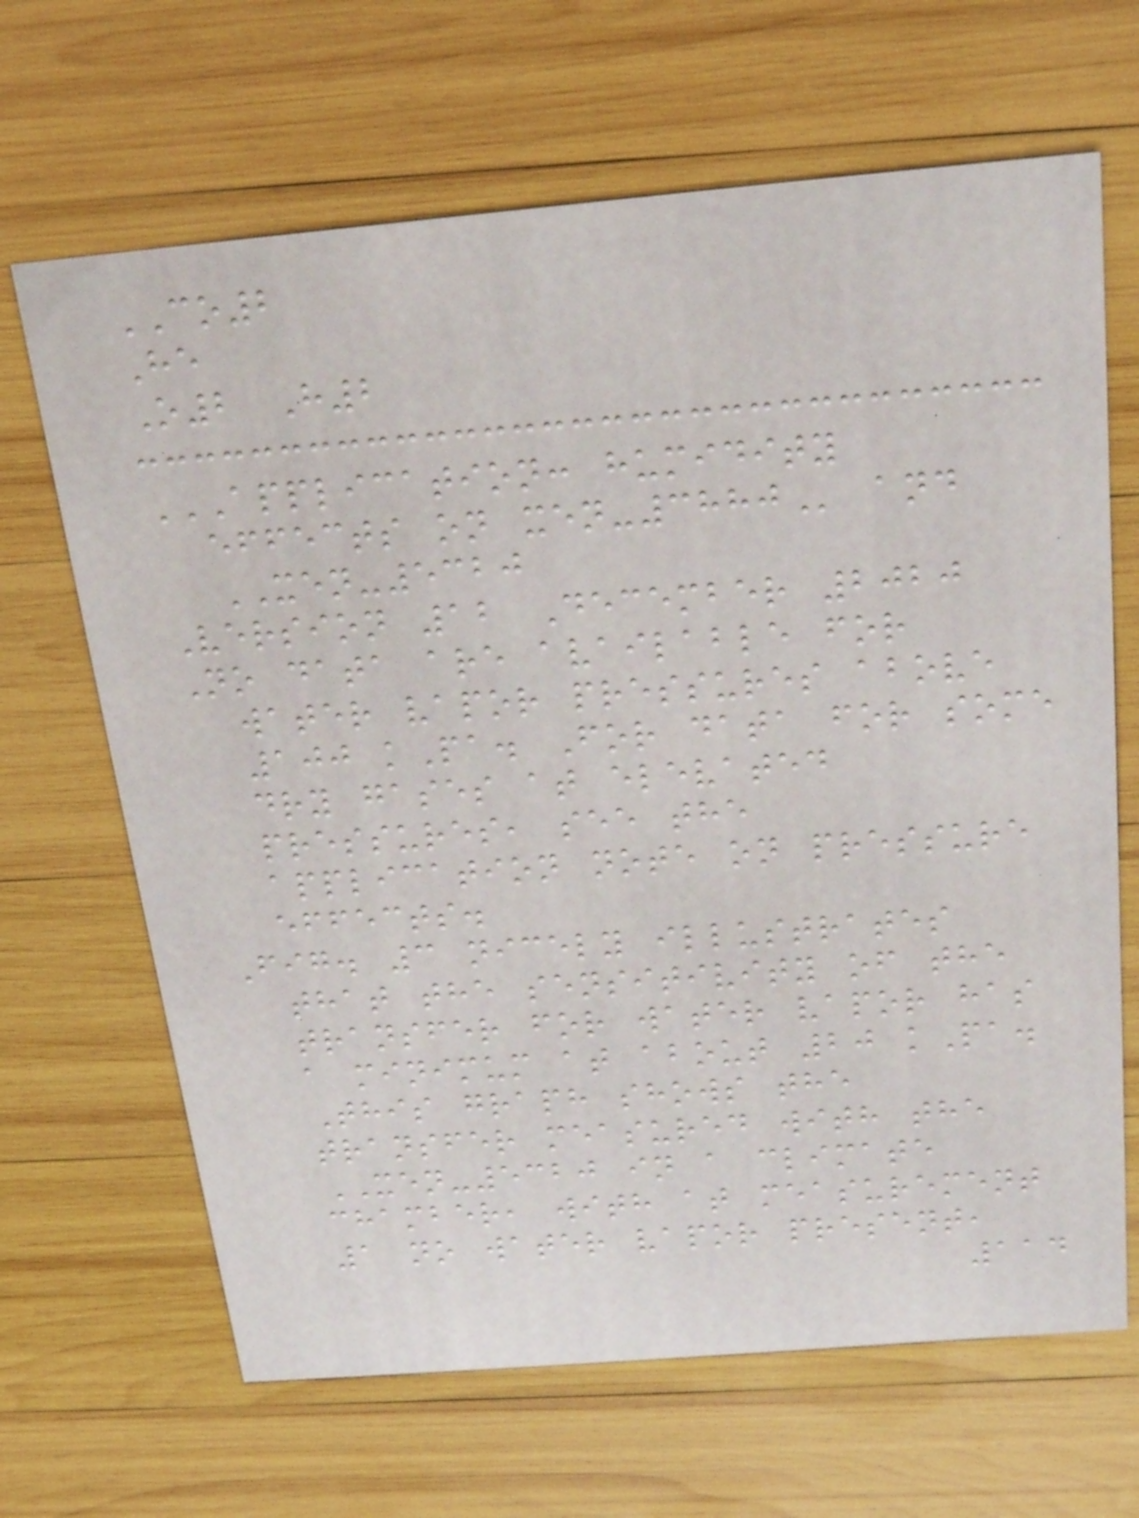CO2
He
O2 H2
APPLICATION: HUMIDITY
EFFECTS ON XEN-3880 and
XEN-5320
Version 12 December 2020
No data are available for
water vapor pressures above
100 kPa. For data for some
dry gases at elevated
pressures, see the
application note on pressure
effects.
Fig. 3 nicely illustrates
that the sensitivity of the
transfer for water vapor has
a minimum at about 20 kPa.
This graph shows the
transfer measured with the
XEN-5320 in a climate
chamber, with at measurement
1 no water vapor present,
114
